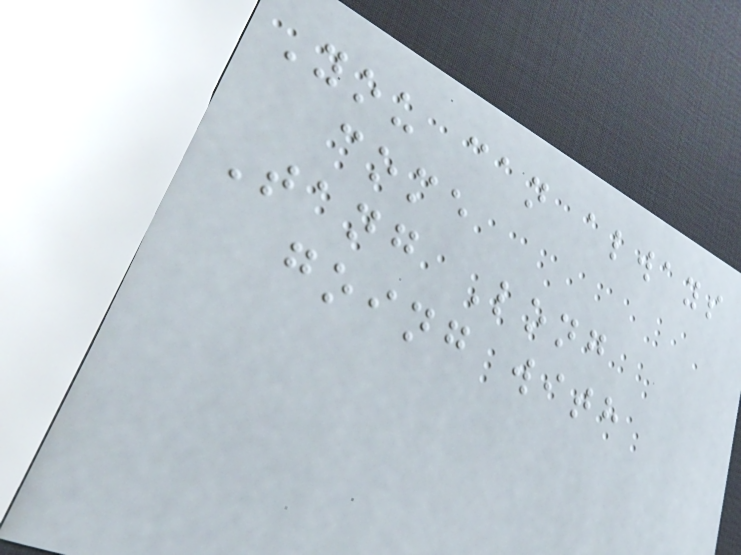You can always
come
Tang Long
going with
